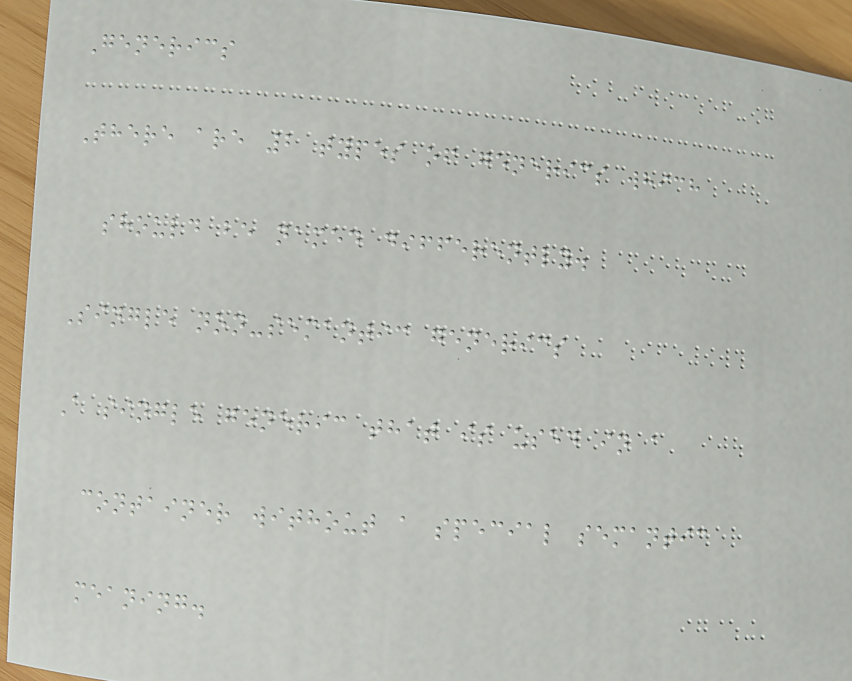Generics
There are 2 types of generics which
should be named differently.
Single non-semantic generics
A single generic that is used in a
container without a special semantic
meaning.
